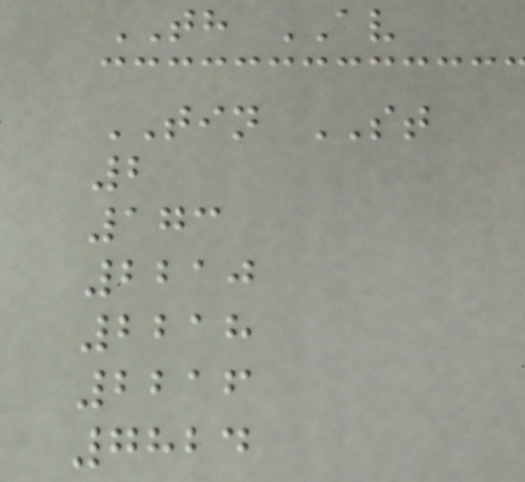TH AV
TIN ST
2
173
2210
2218
2216
7824
